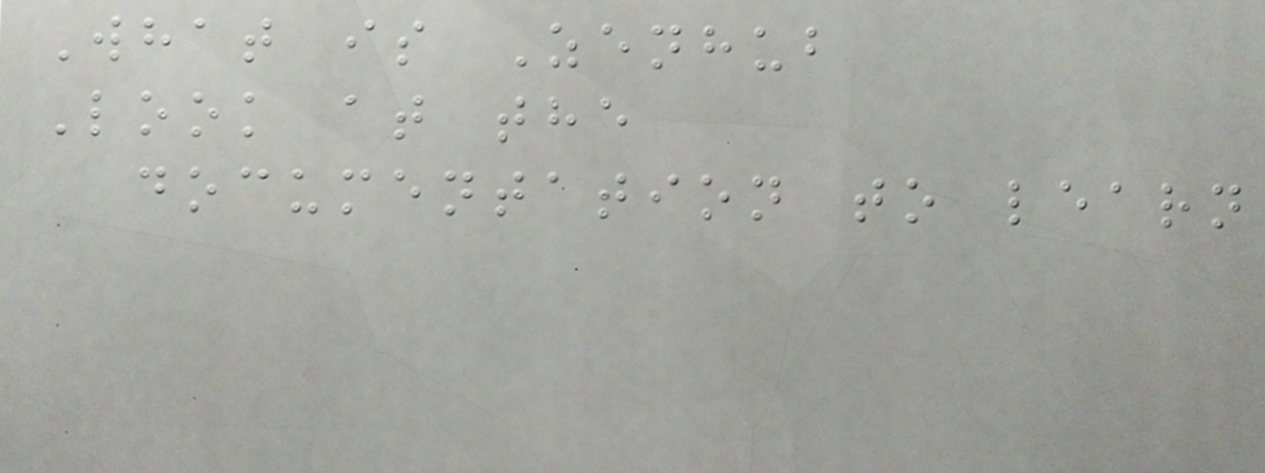What is Zenhub
Look at the
documentation to learn
